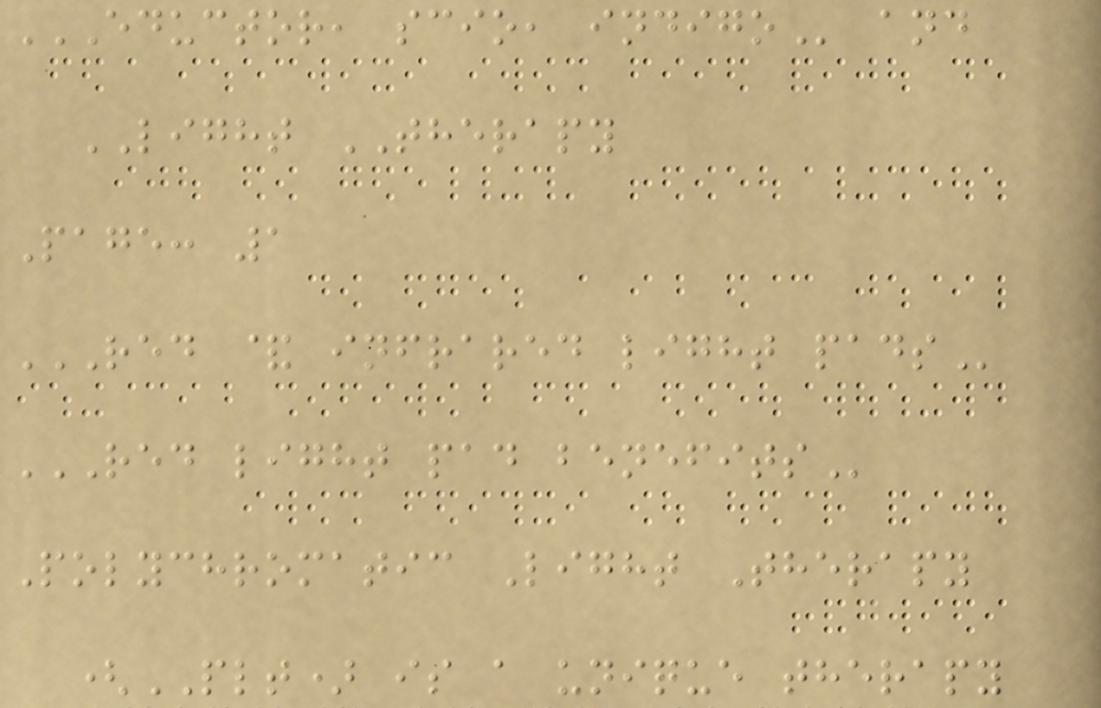EDUCTOR, SCIO, INDIGO and
LIGHT THERAPY
Page: 1
RED & INFRARED LIGHT PADS
RED LIGHT PAD BENEFITS
Polychromatic Light Therapy
(PLT) is a unique therapy
